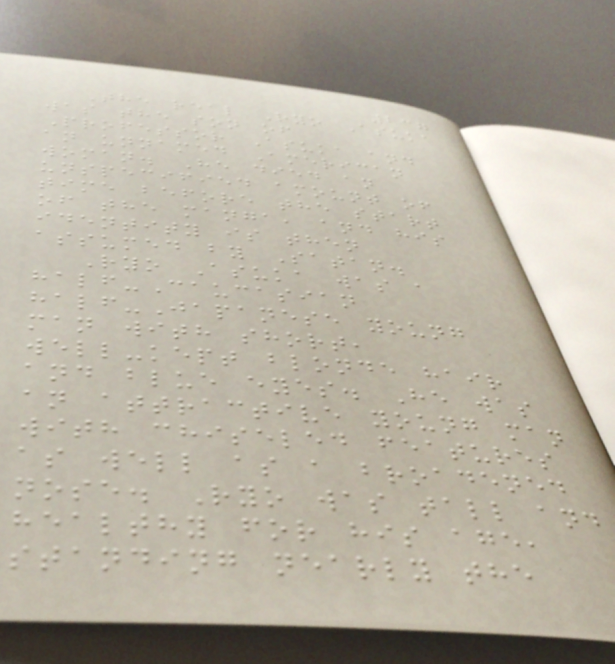237
The real Ryo Asuka
was the son of
Professor Asuka and
an unnamed American
woman. He died an
unspecified amount of
time before the start
of the manga, and his
identity is then
assumed by Satan.
Ryo Asuka was a
half-Caucasian
half-Japanese young
man with short,
well-kept blonde hair
and blue eyes. He was
an attractive young man
with chiseled features
as well as a broadened
nose. Ryo was tall and
healthy for his age,
standing nearly the
